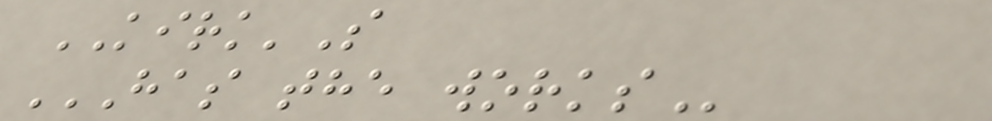KIRK'S
HAS THE WORKS
